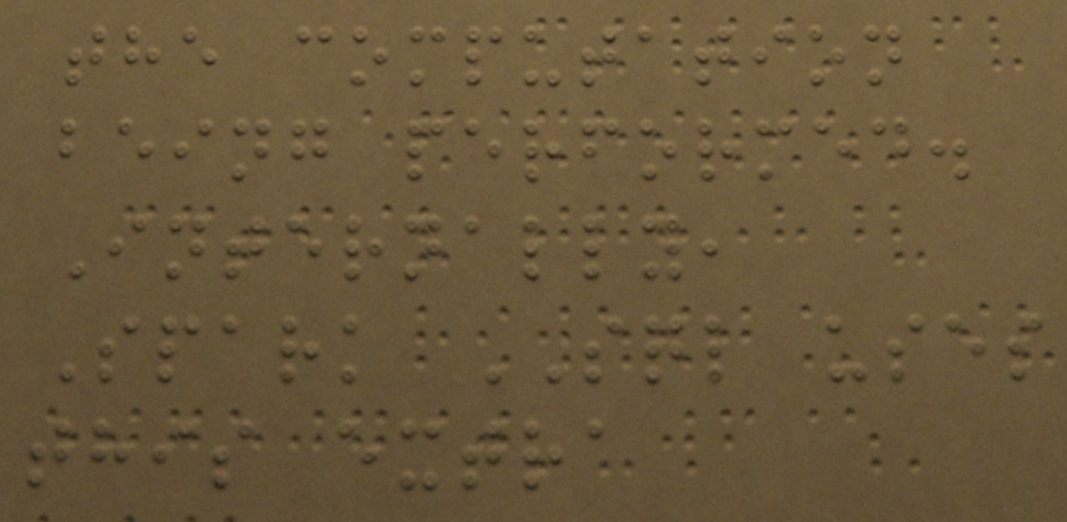the computation
being performed.
Internally,
Spark SQL uses
this extra
